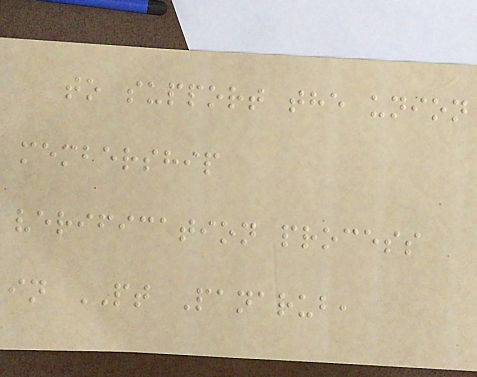to support the union
membership
verification process
in PT Panarub,
